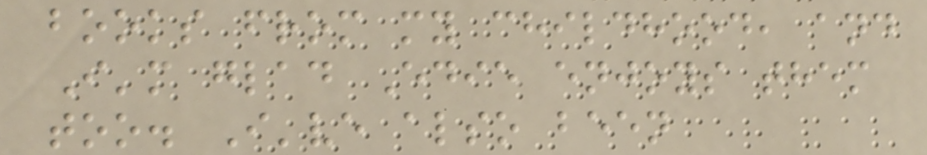books from my childhood, and
I'm glad Edie enjoys them
too. I've also been
